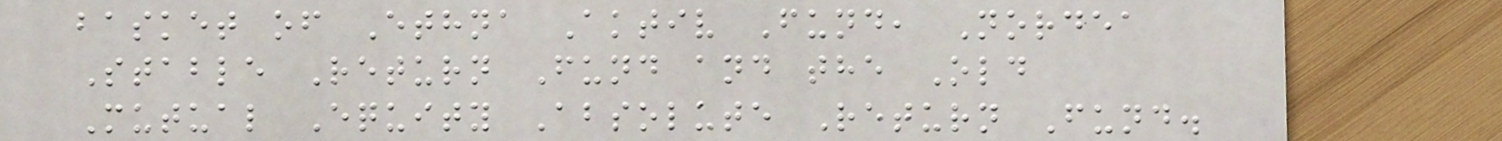basket of Ethna Aktiv Fund, Nordea
Stable Return Fund and the Old
Mutual Equity Absolute Return Fund.
